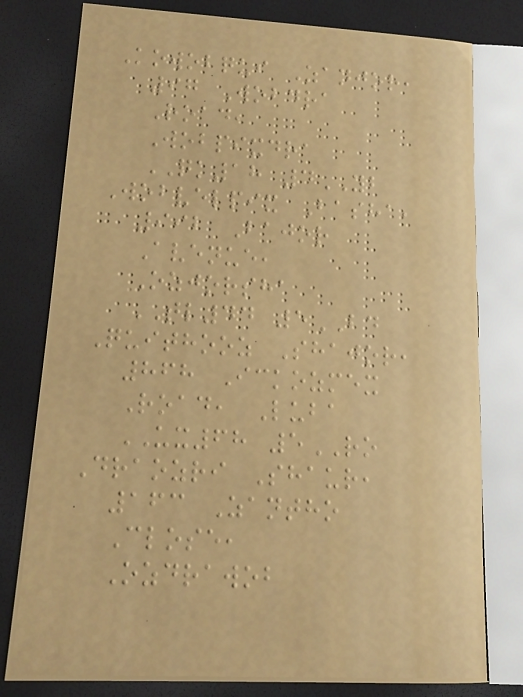Kowobqui Zanjor,
97 Wobdra
Road,
Wobpixdra
QK18 4YB
Wobvelpix Basha,
992 Bajor
Avenue,
Ozjorsha
TL44 5BD
Quithooz Shajor,
868 Ickozmex
Road, Luba
UX68 5RO
Draozri Shaur,
163 Zantho
Close,
Ozdrawob
